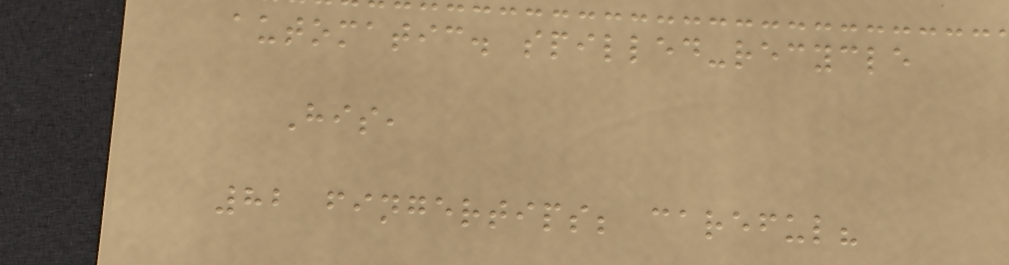automatic. spilled-recycle
His,
82 fingertips; careful?
